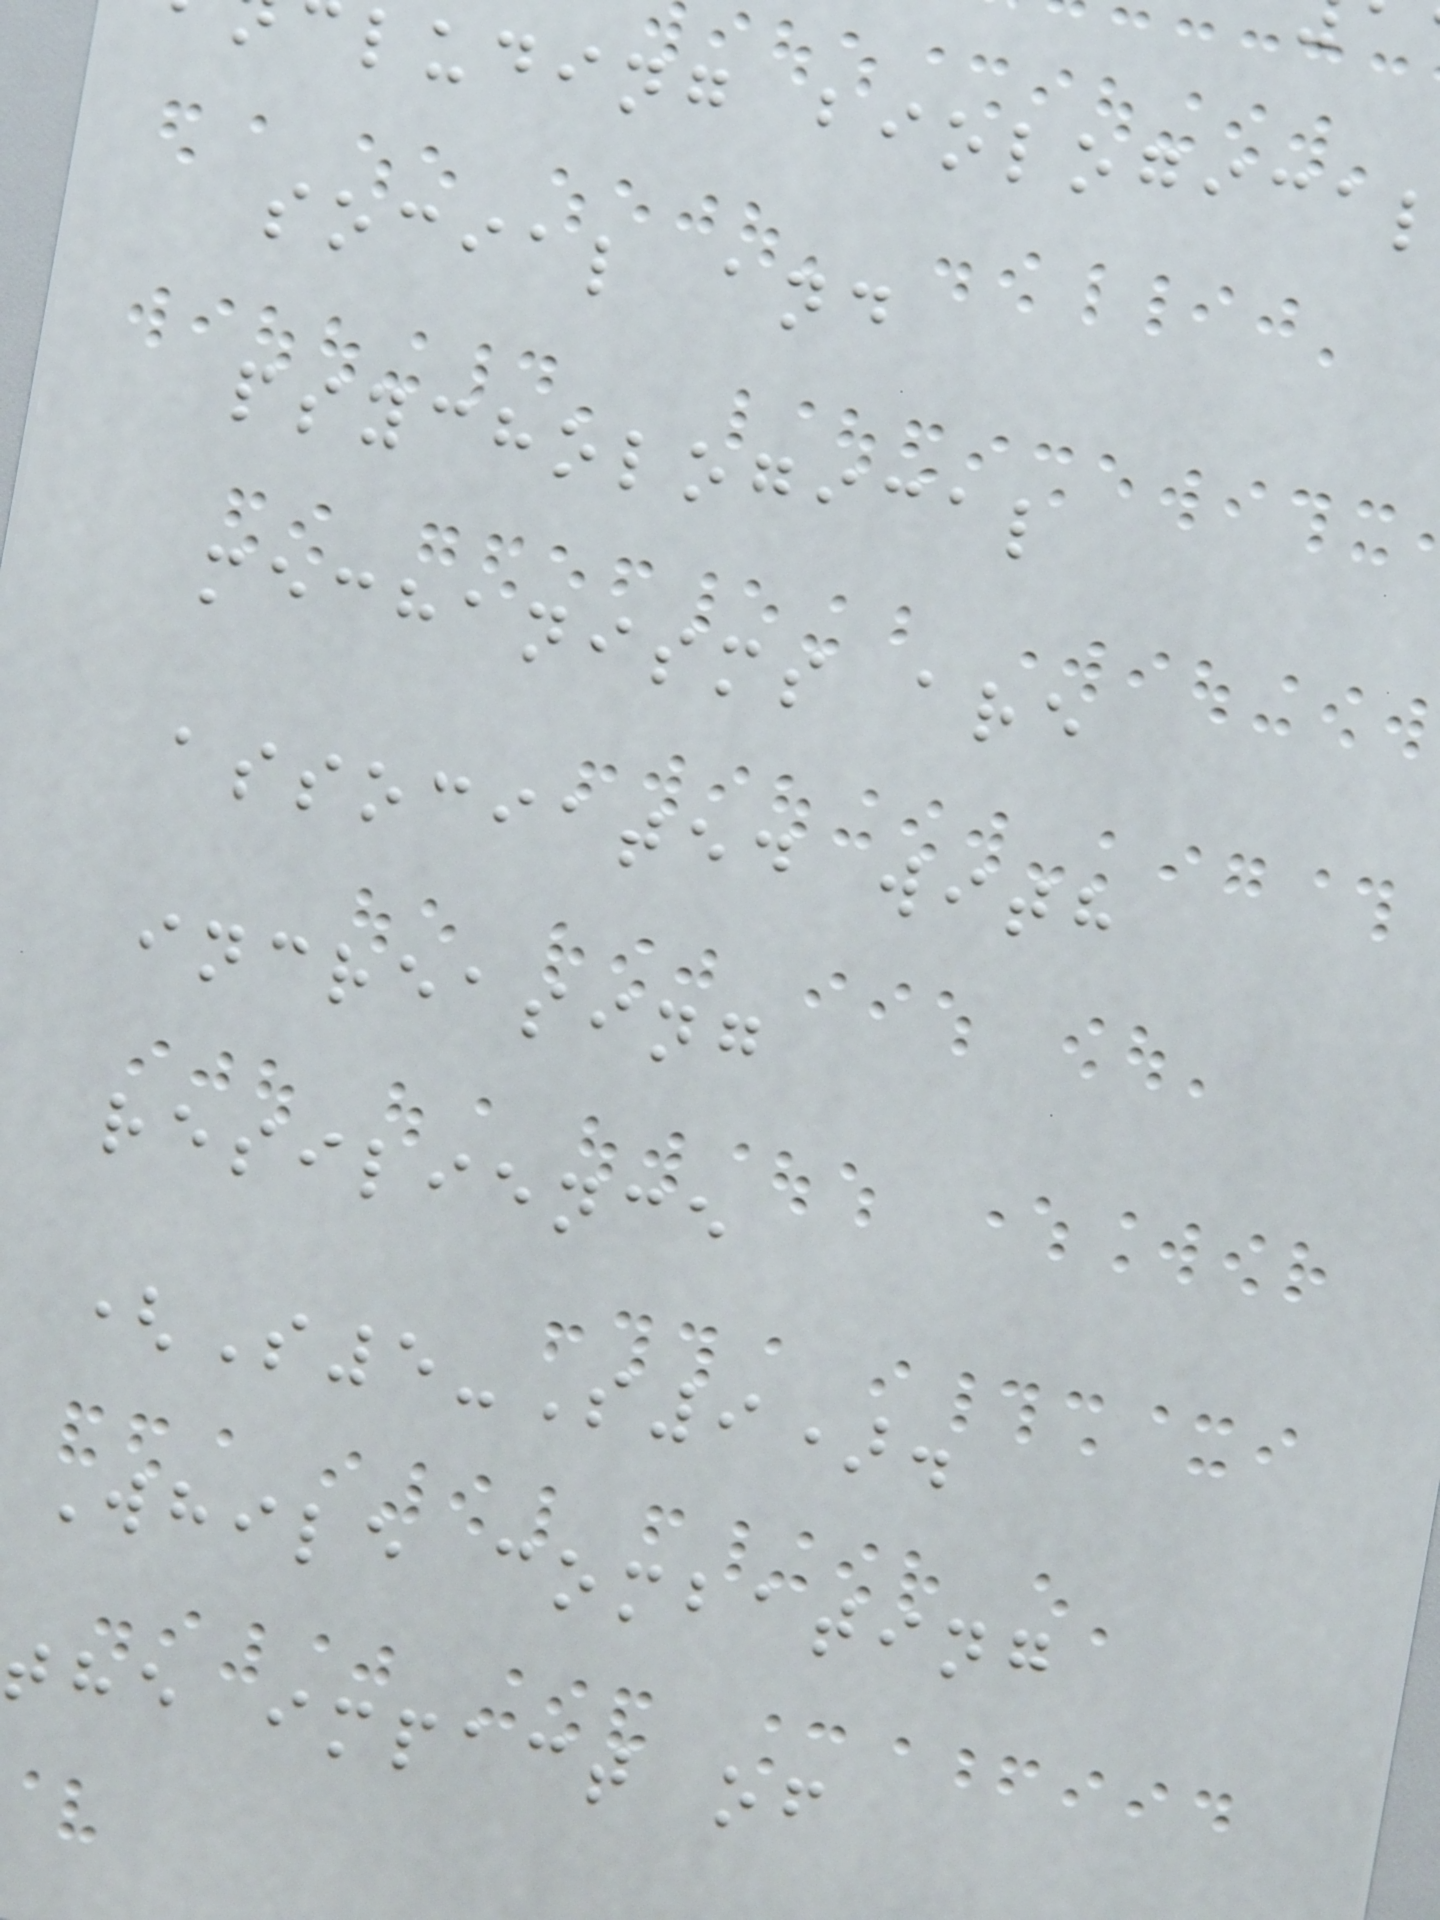luding biological
social and
psychological
mechanisms are
associated with
increasing
resilience
(S5-S9).
While combating
the impact of
